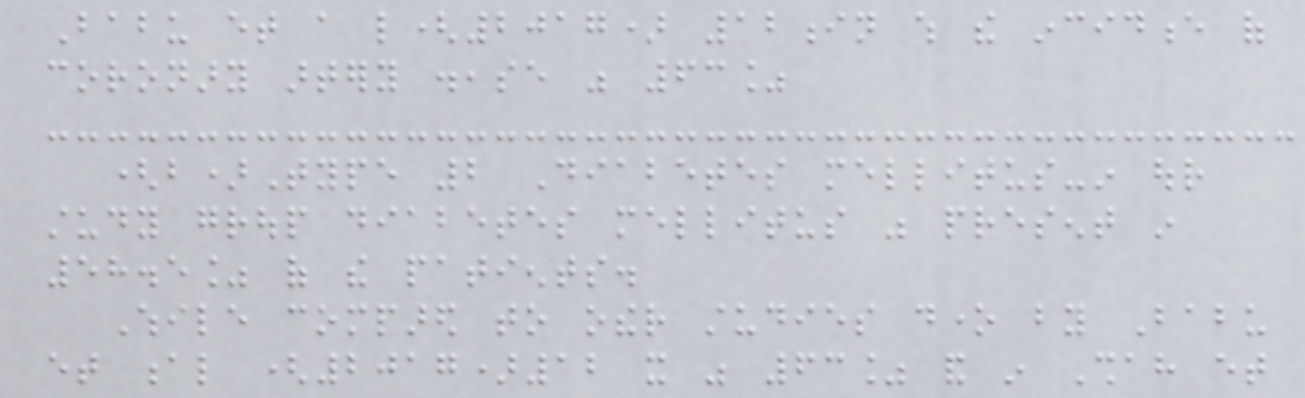Babu et a l(2017) 12in which the incidence of
coronary artery disease was 63%
(b)Type 2 Diabetes mellitus-in our
study group diabetes mellitus was present in
58.5% of the patients.
While compared to other studies done by Babu
et al (2017)12 it was 63% and in Shah et
